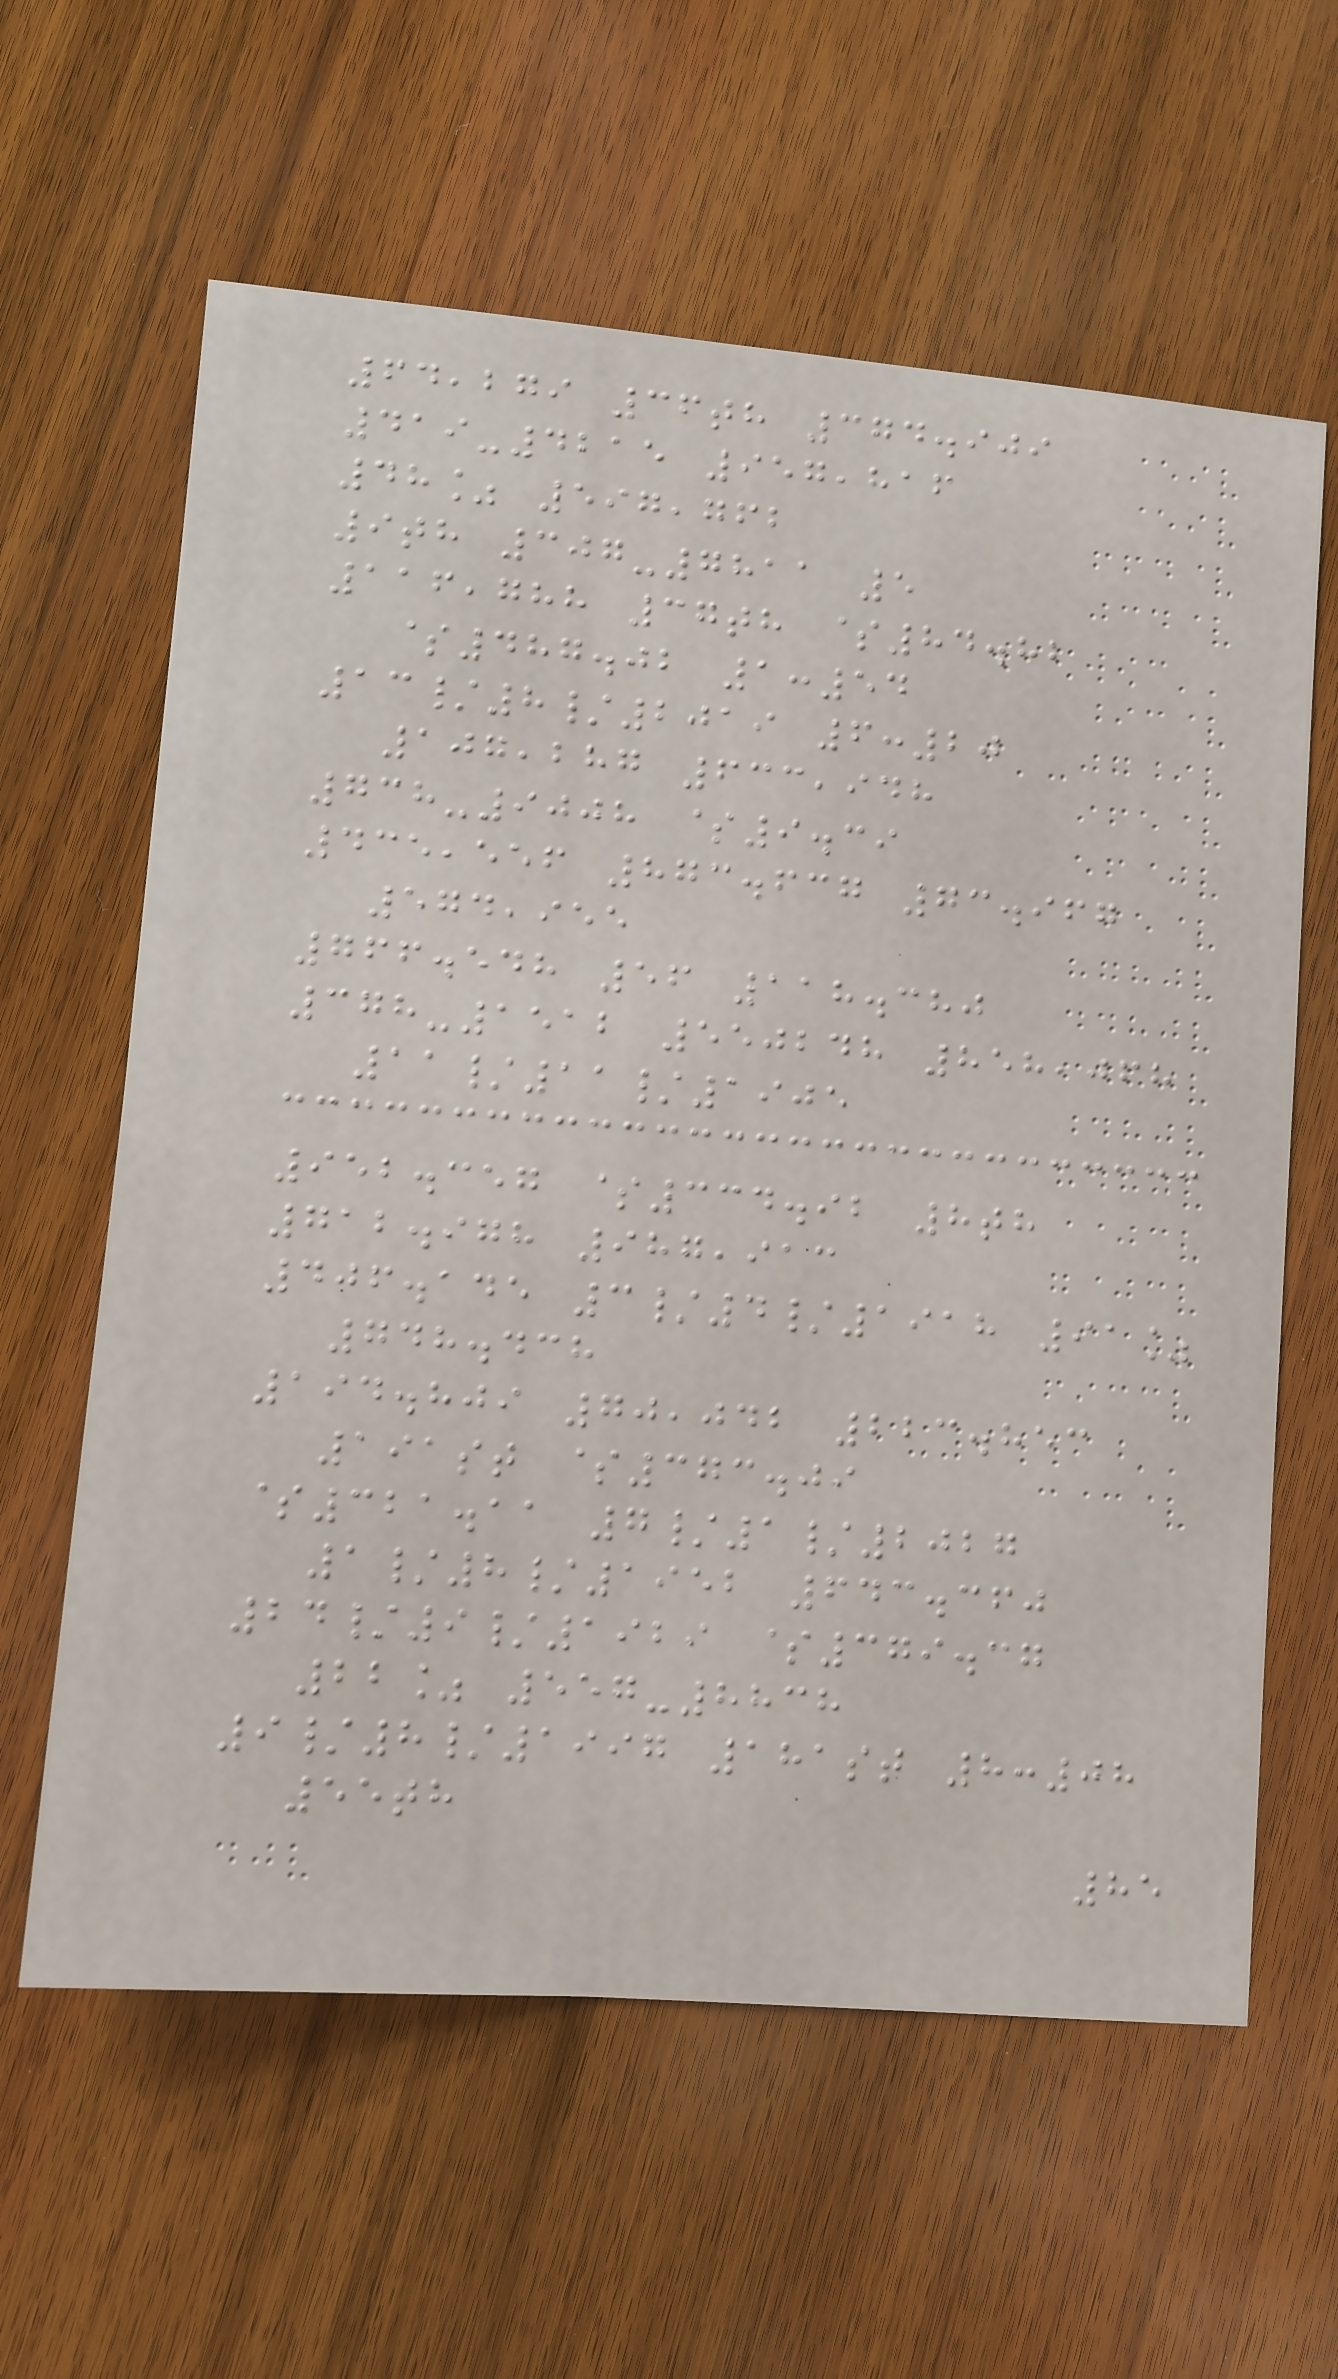64,279 36th 374.909
419-4215 957,816
48% 597,762
9th 307-7811 5
116,788 37th $84.82
$487.02 1:54
13/8/2019 6:20
107,287 633,948
738-9008 $9.39
435,556 873.637 73.967
574,955
766.548 56 118.380
378-1512 550248 858,068
11/11/1905
952.357 $334.92 8th
712.978 987,913
406.145 3/4/1918 91%
748.438
194.809 70,042 223.853
191st $373.09
$321.11 7/1/2027
1/8/1952 643.360
24/9/1929 $379.37
22% 557-8838
9/8/1997 181st 8:08
55th
85
